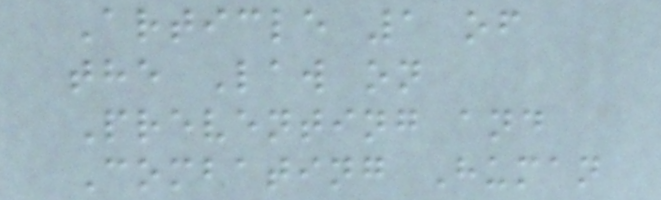Article 1 of
the Law on
Preventing and
Combating Human
